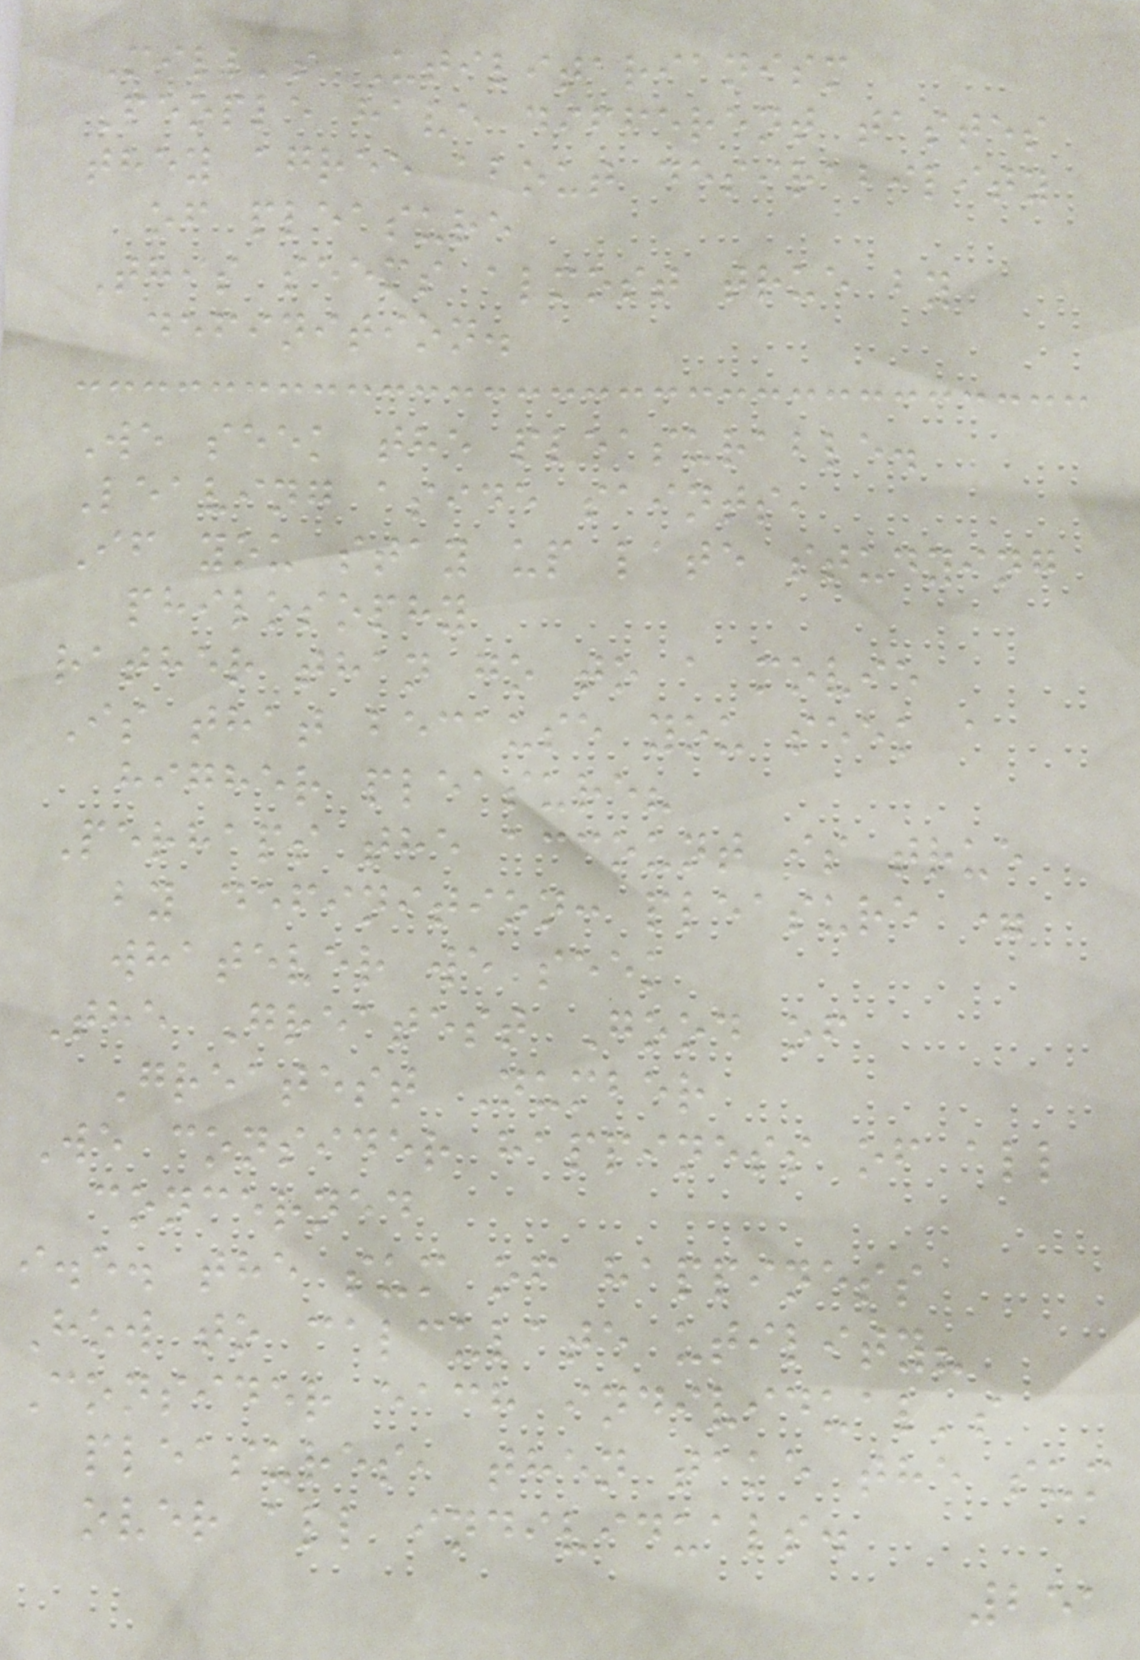Mill's Utilitarianism
People have different tastes
they agree about desirability
of pleasure
This seems almost true by
definition.
We seek the pleasurable.
Leaving aside saints,
If you stay up late studying
philosophy
rather than go to a movie
Is that because you seek a
higher pleasure?
Perhaps the account is true
by definition: pleasure =
whatever we seek
The Greatest Good of
Greatest Number
We consider happiness of all
concerned
i.e. the sum of happiness
How to calculate utility?
Consider each individual's
pleasures, then take the sum
over all individuals.
251
